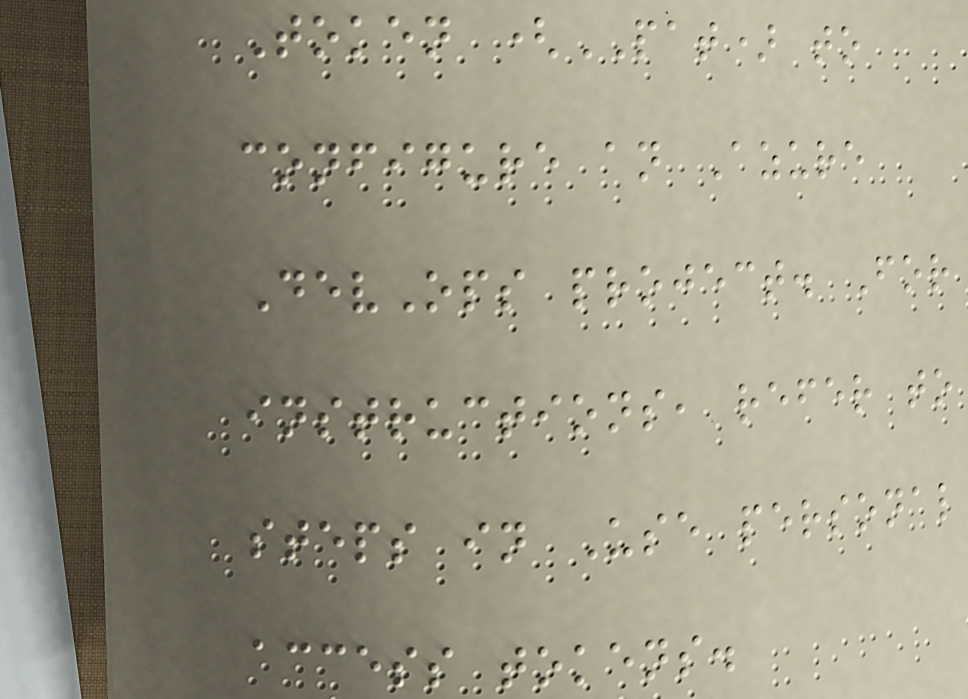Token (PAT) to
configure an Azure
DevOps project. For
instructions, refer to
steps in Use personal
access tokens.
